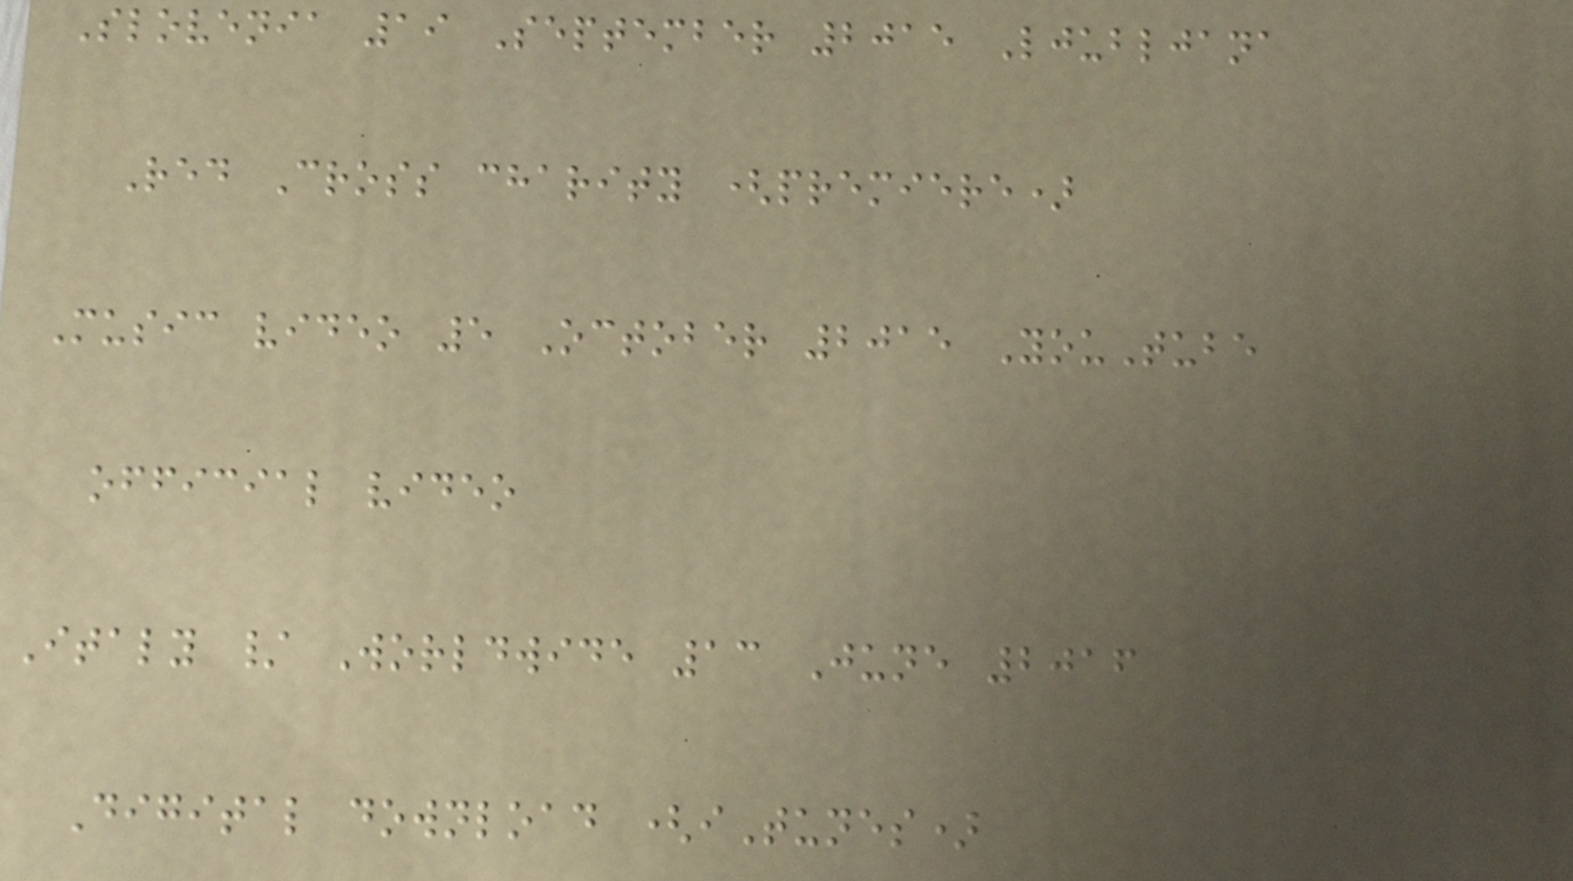Slovenia 19 September 2015 Ljubljana
Red Cross charity (premiere)
Music video 5 October 2015 YouTube
official video
Italy / Worldwide 13 June 2016
Digital download (iTunes)
